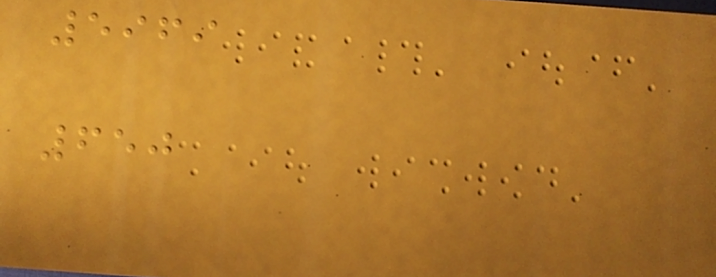5969
650
